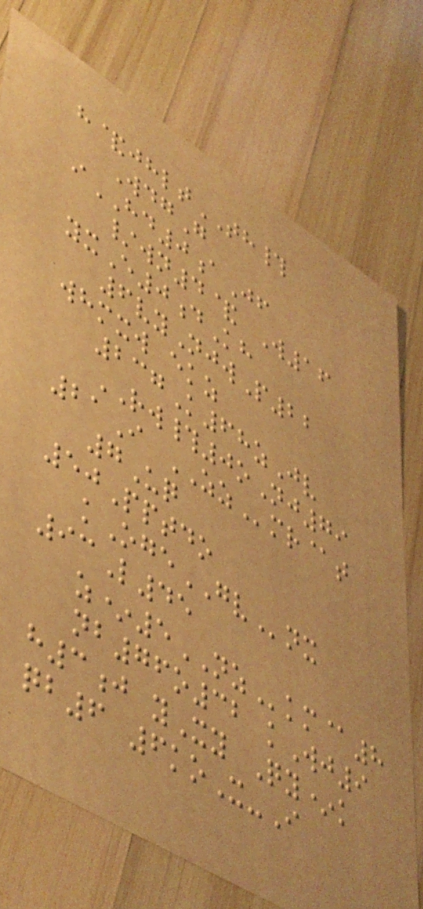h&jhltTH#
WdgG
iHD0aJf
/wn4& W16
yxE0dKh
6vyNjwP22
whmxw ekz
237K68zJv
RW#0oNj79
21I ZZmr@t
7Uq
50Pptdo
kOgeGVnx
93L45
z*5NZkm@8
nb76o32 kWj9
h3j yXy Qy*k
qb6 6koX-I
